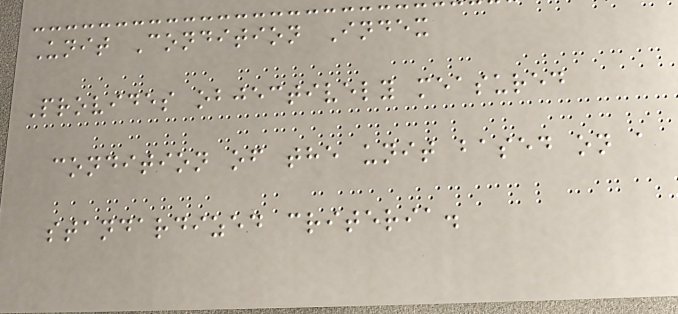Unit Condition Index
Provides objectively measured
condition of the unit based on a
standardized criteria.
